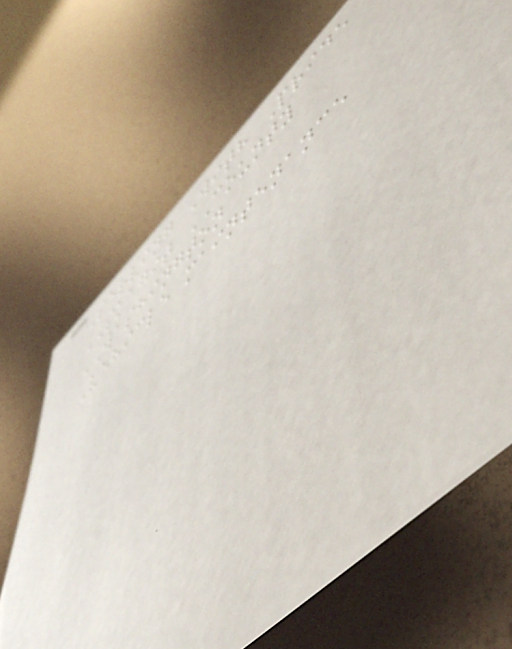Serving With Pride
SKAGIT COUNTY
WASHINGTON
Vehicle maintenance
